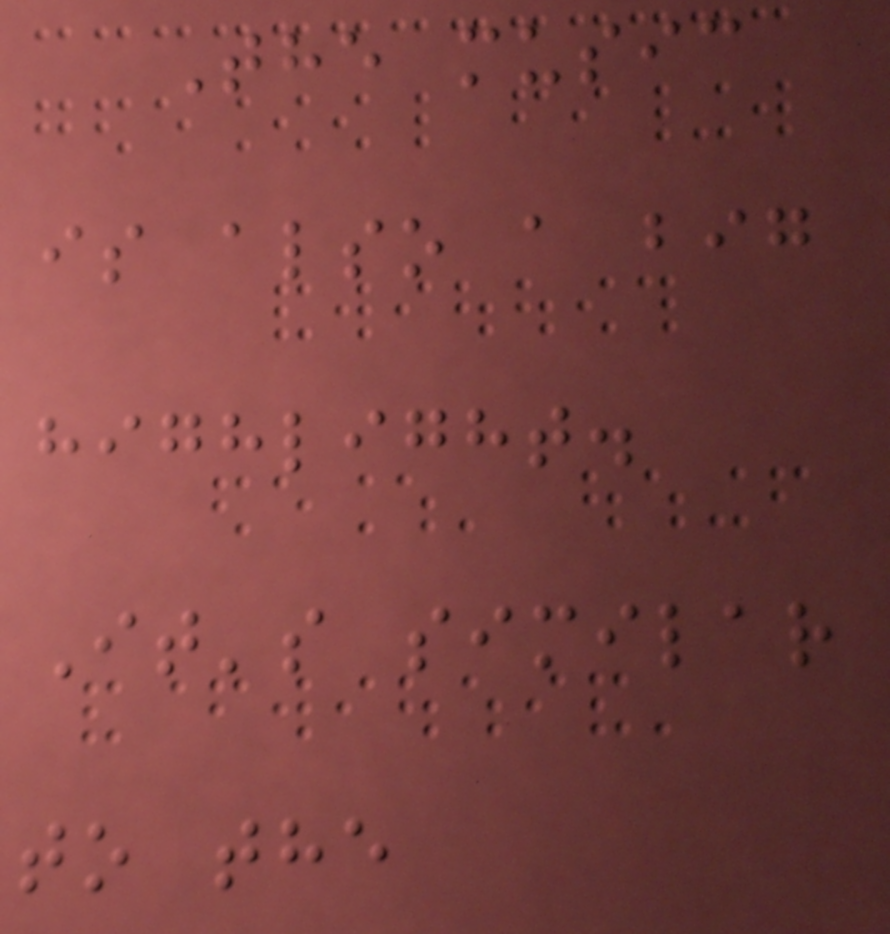The music
is also a big
highlight.
It's similar
to the
